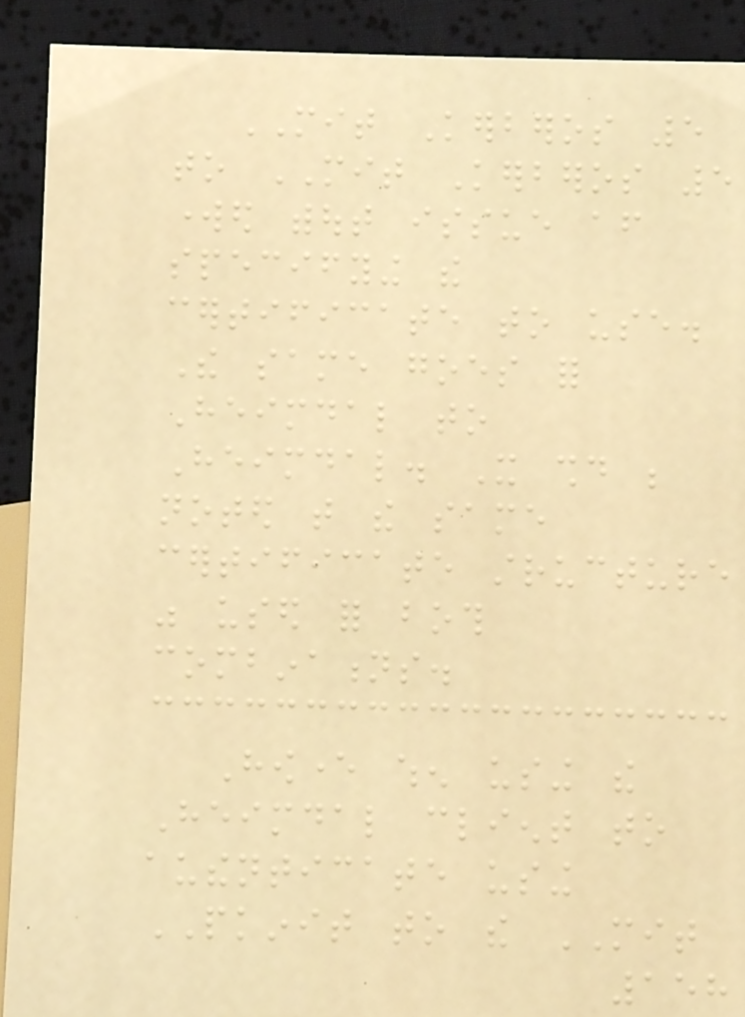MIT Kerberos 5
to MIT Kerberos 5
worked without issue after
specifying the
certificate to use.
The same goes for
Heimdal to
Heimdal. It should be
noted that the same
certificate structure
was used for both
combinations.
However when using the
Heimdal client to
authenticate using
PKINIT to the MIT
158
